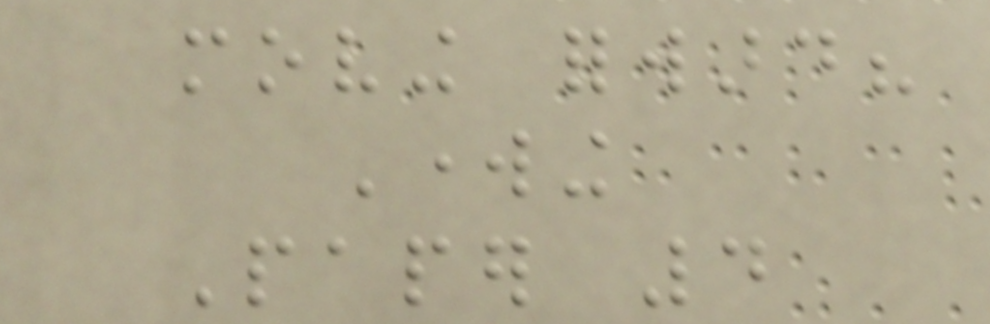moving forward?
Working
Paper 4
